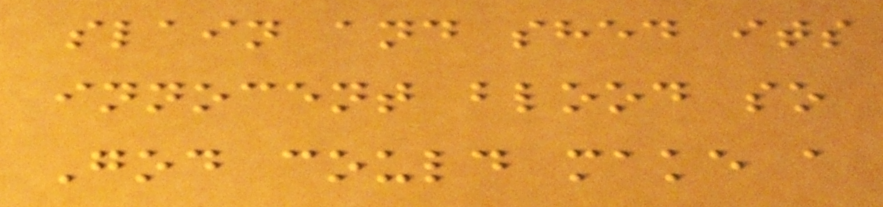slain and shed its
innocent blood so
God could make a
